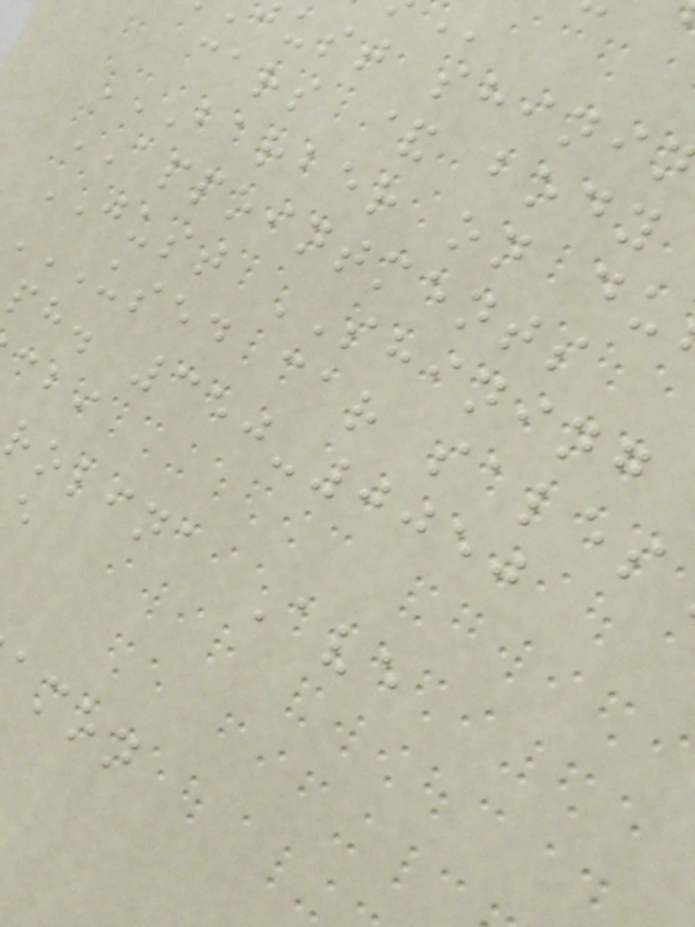cars & body
APPOINTMENTS
JUST SHINING
ph. 350-0050
rolina Ave
amon
